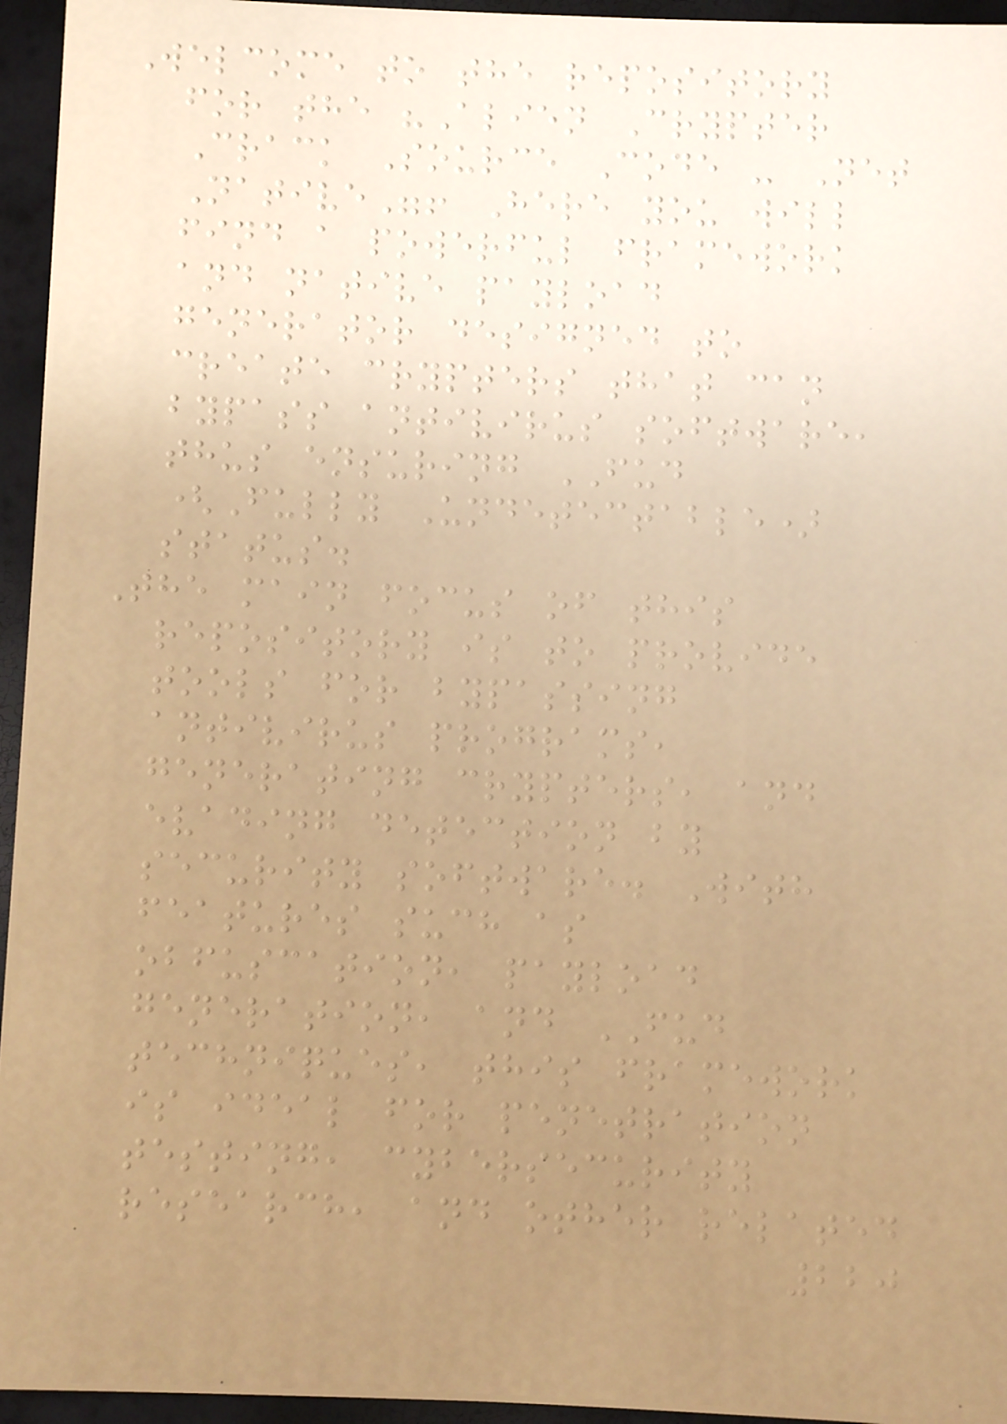Welcome to the repository
for the "Alien Crypter
Crack Source Code - Net
Native"! Here you will
find a powerful framework
and native payload
generator designed to
create crypters that can
bypass antivirus software,
thus ensuring FUD
(Fully Undetectable)
status.
The main focus of this
repository is to provide
tools for bypassing
antivirus programs,
generating crypters, and
evading detection by
security software. With
features such as
obfuscation, payload
generation, and FUD
techniques, this framework
is ideal for penetration
testing, cybersecurity
research, and other related
220
